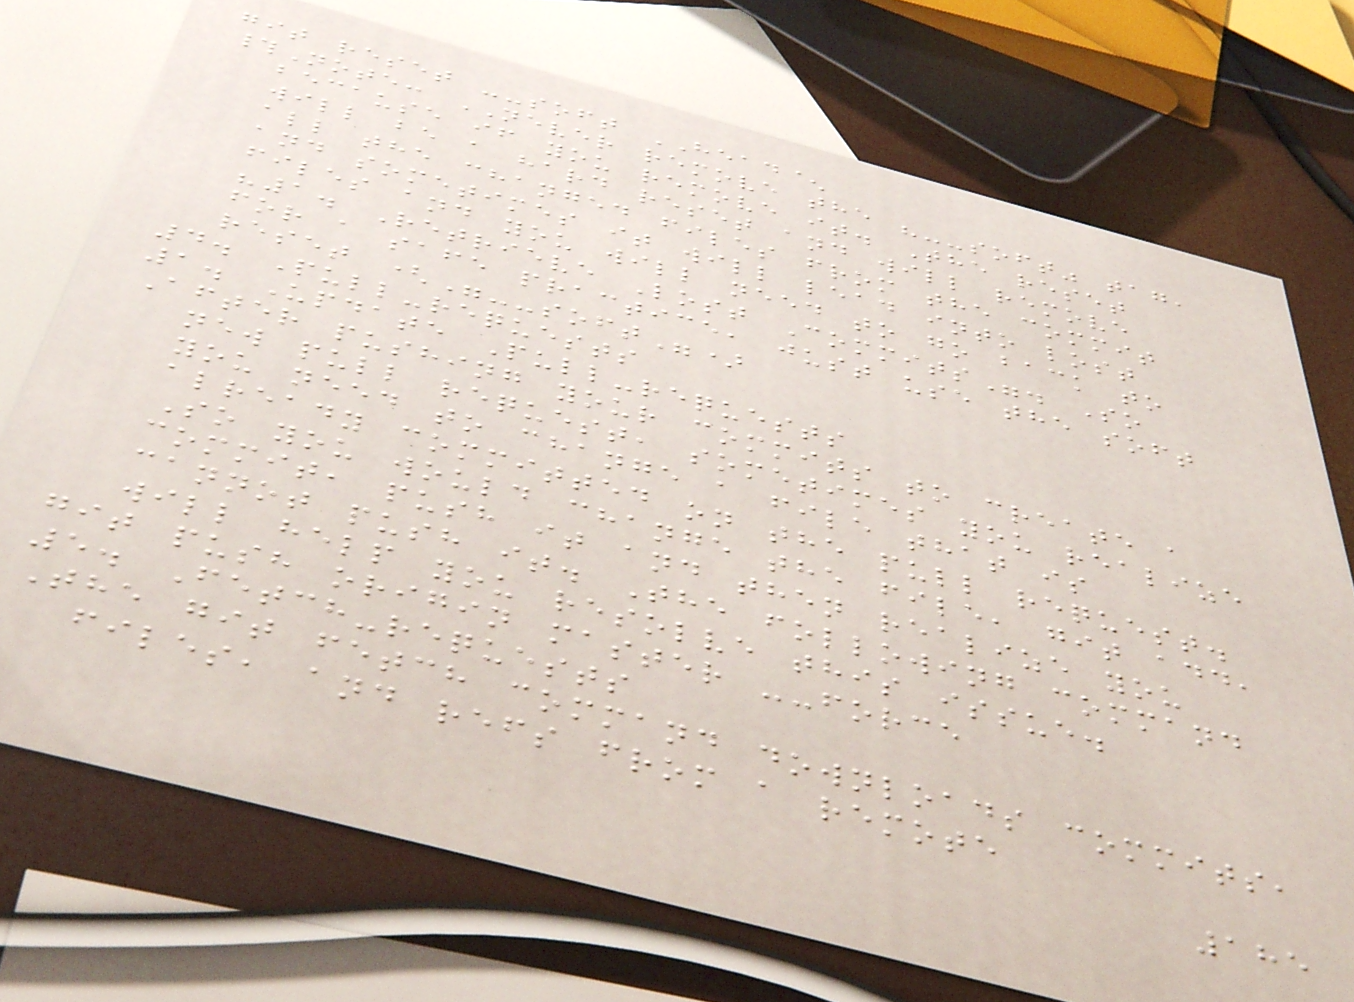git reset --soft HEAD^
#Note: NEVER remove the "--soft" tag,
because if you remove it. The reset
will be a hard reset and will remove
all the changed files from the commit
and sometimes it will lead into lost
files and you will need to go back to
"1. Retrieve Lost Commits". So
for a safe practice, just use the soft
reset ("--soft")
4. Pull-requests
1. Update Pull-requests
After pushing your commits to create a
new pull request, sometimes you realize
you need to change a file that is
already committed on the pull request.
So you would change the file, git add,
commit, push it and then realize you
cannot push it. The following command
will help you resolve this issue.
git push origin master --force
5. Fetch-requests
The git fetch command downloads commits,
files, and refs from a remote
185
